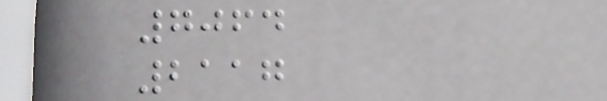7064
2117
